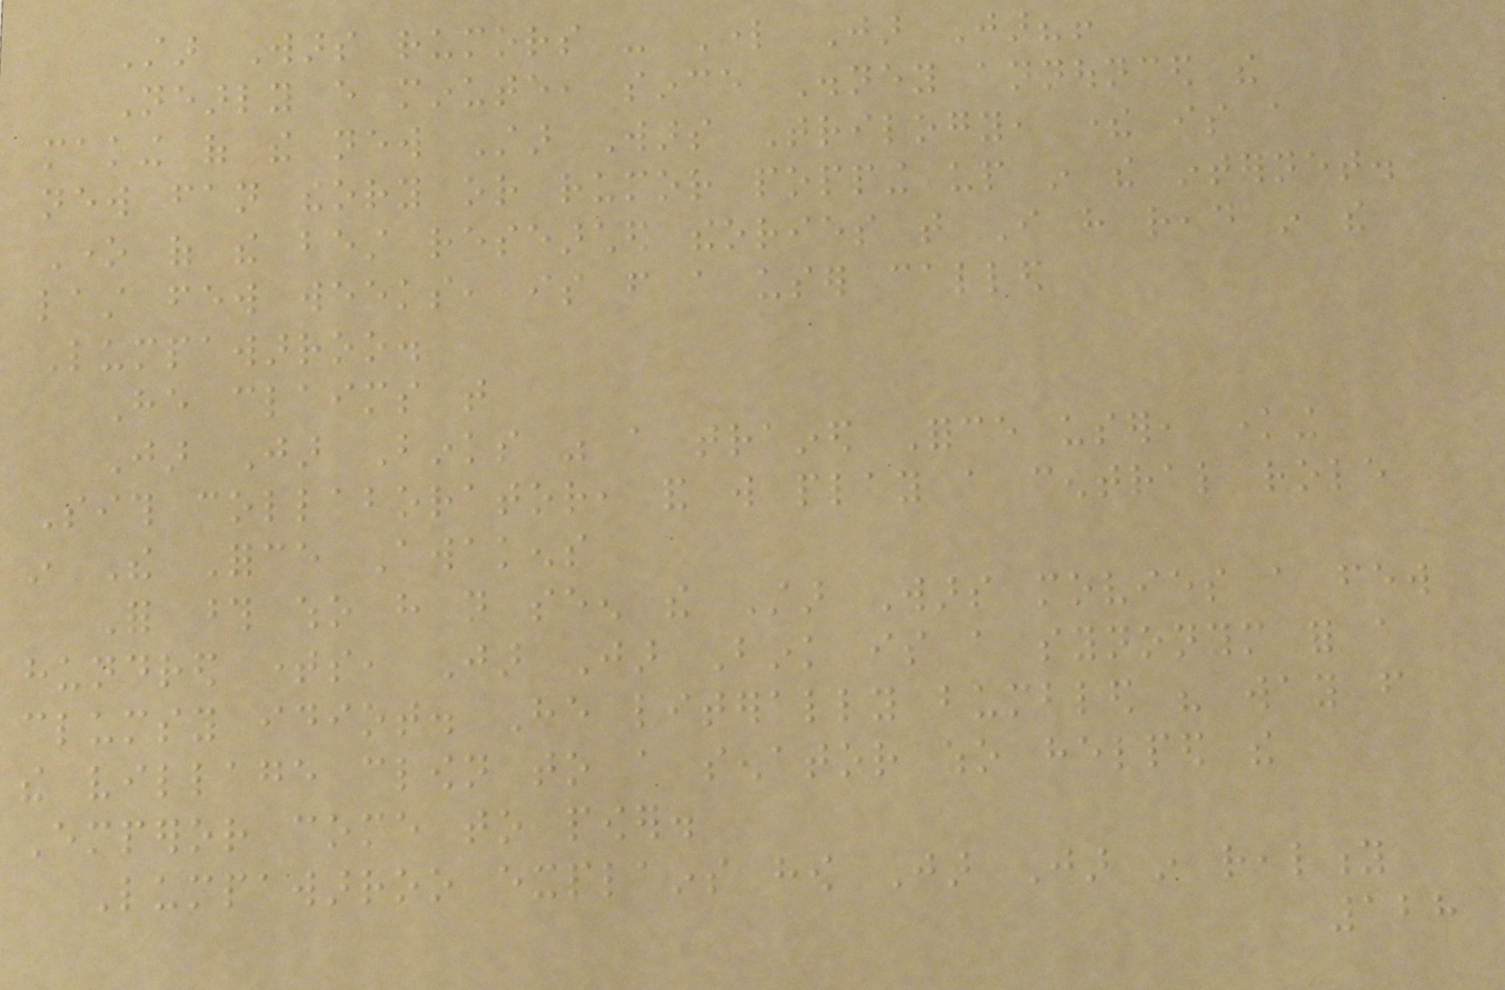Star Wars rumors - Lord Jar Jar?!
Nearly every minute, since Disney announced the
making of the new Star Wars Trilogy, there is a
new fan theory or rumor popping up in the internet.
One of the best researched theories that I have read in the
last few weeks, is from a user called
Lumpawarroo.
He claims that
Jar Jar Binks was a trained Force user, knowing
Sith collaborator, and will play a central role
in The Force Awakens
For those who have not seen the Star Wars movies a few
hundred times, Jar Jar Bink is a synonym for a
clumsy idiot. He literally bumbled his way from
the village clown to a senator who helped the
Emperor come to power.
Lumpawarroo explains how Jar Jar in reality
128
